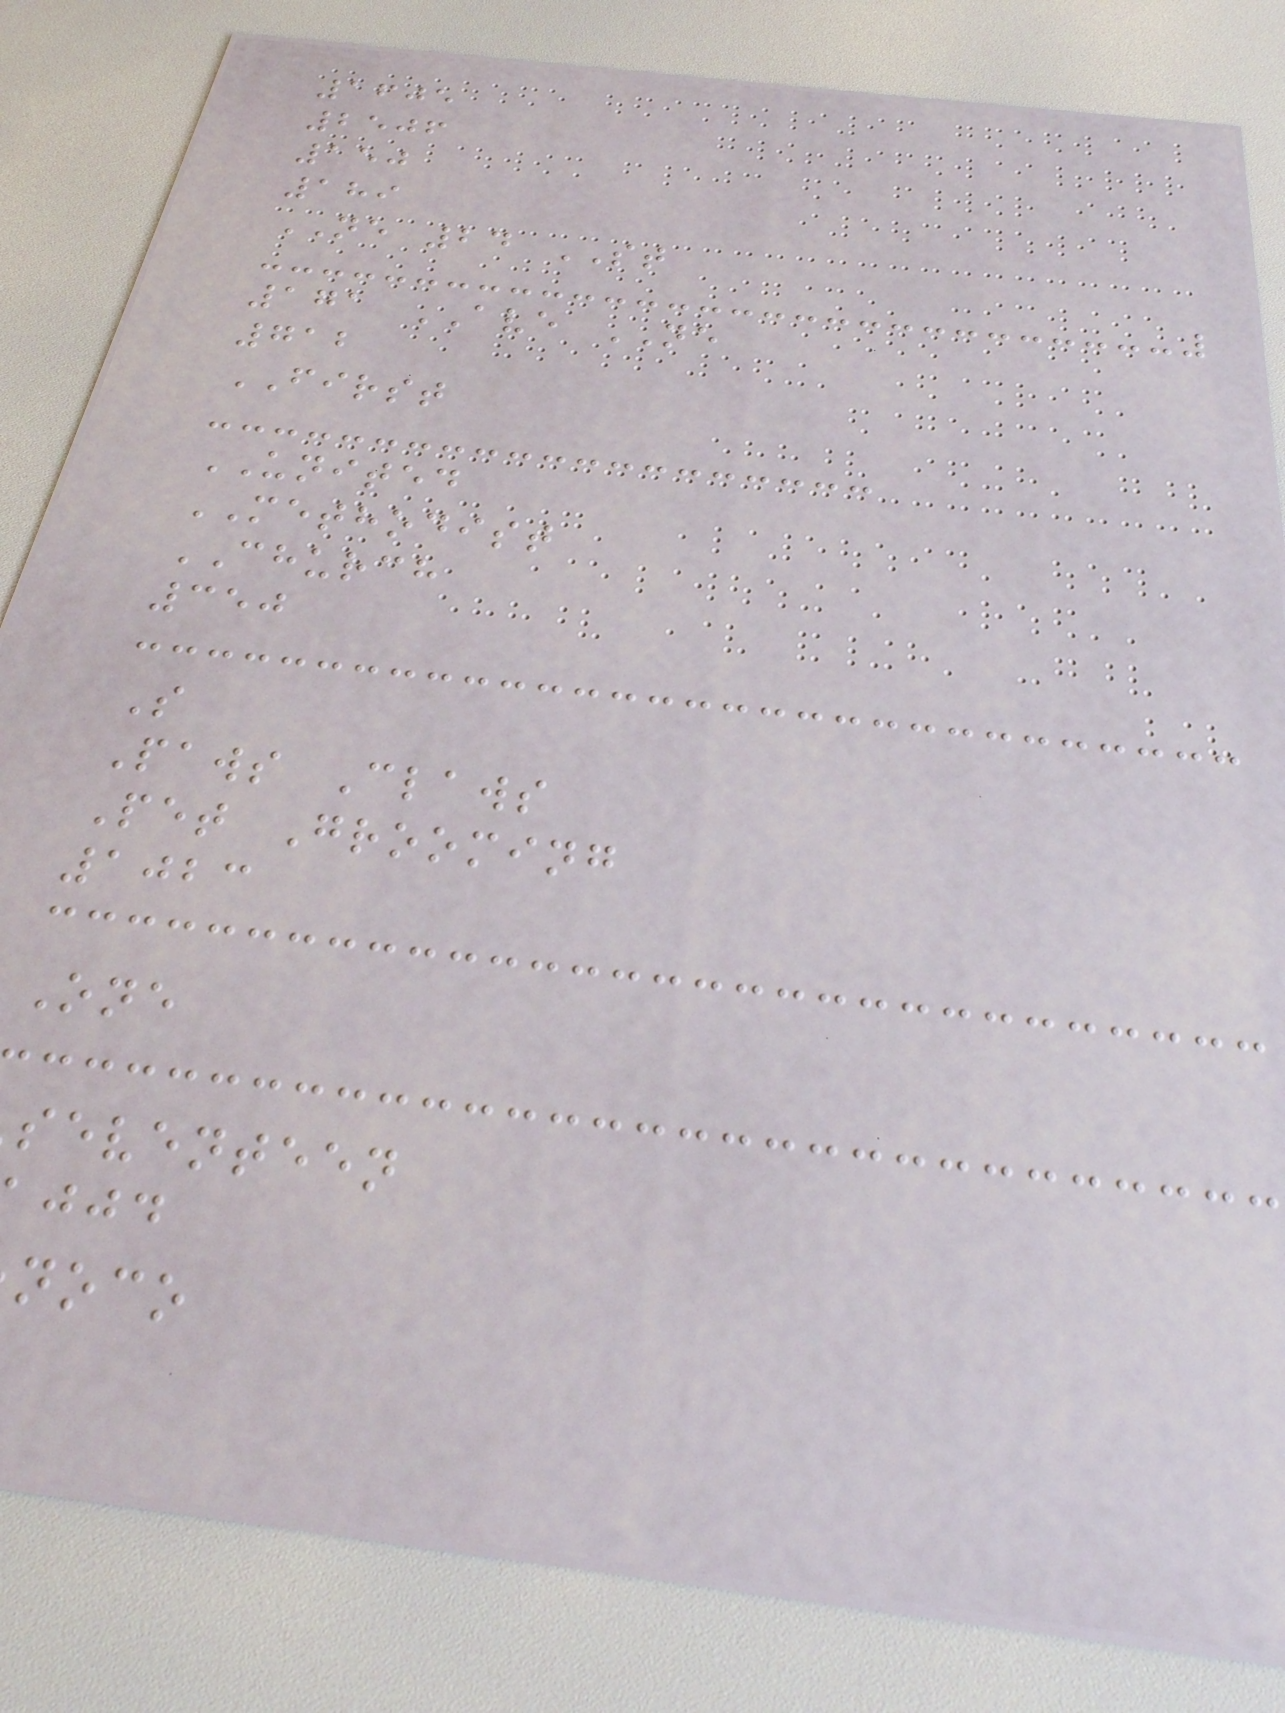1605
2506
150
189
NE 24 ST
171 AVE NE
712
FIRST
UNITED
METHODIST
CHURCH
350
S
Paws Claws
Pet Grooming
1023
One
seventeen
noco
